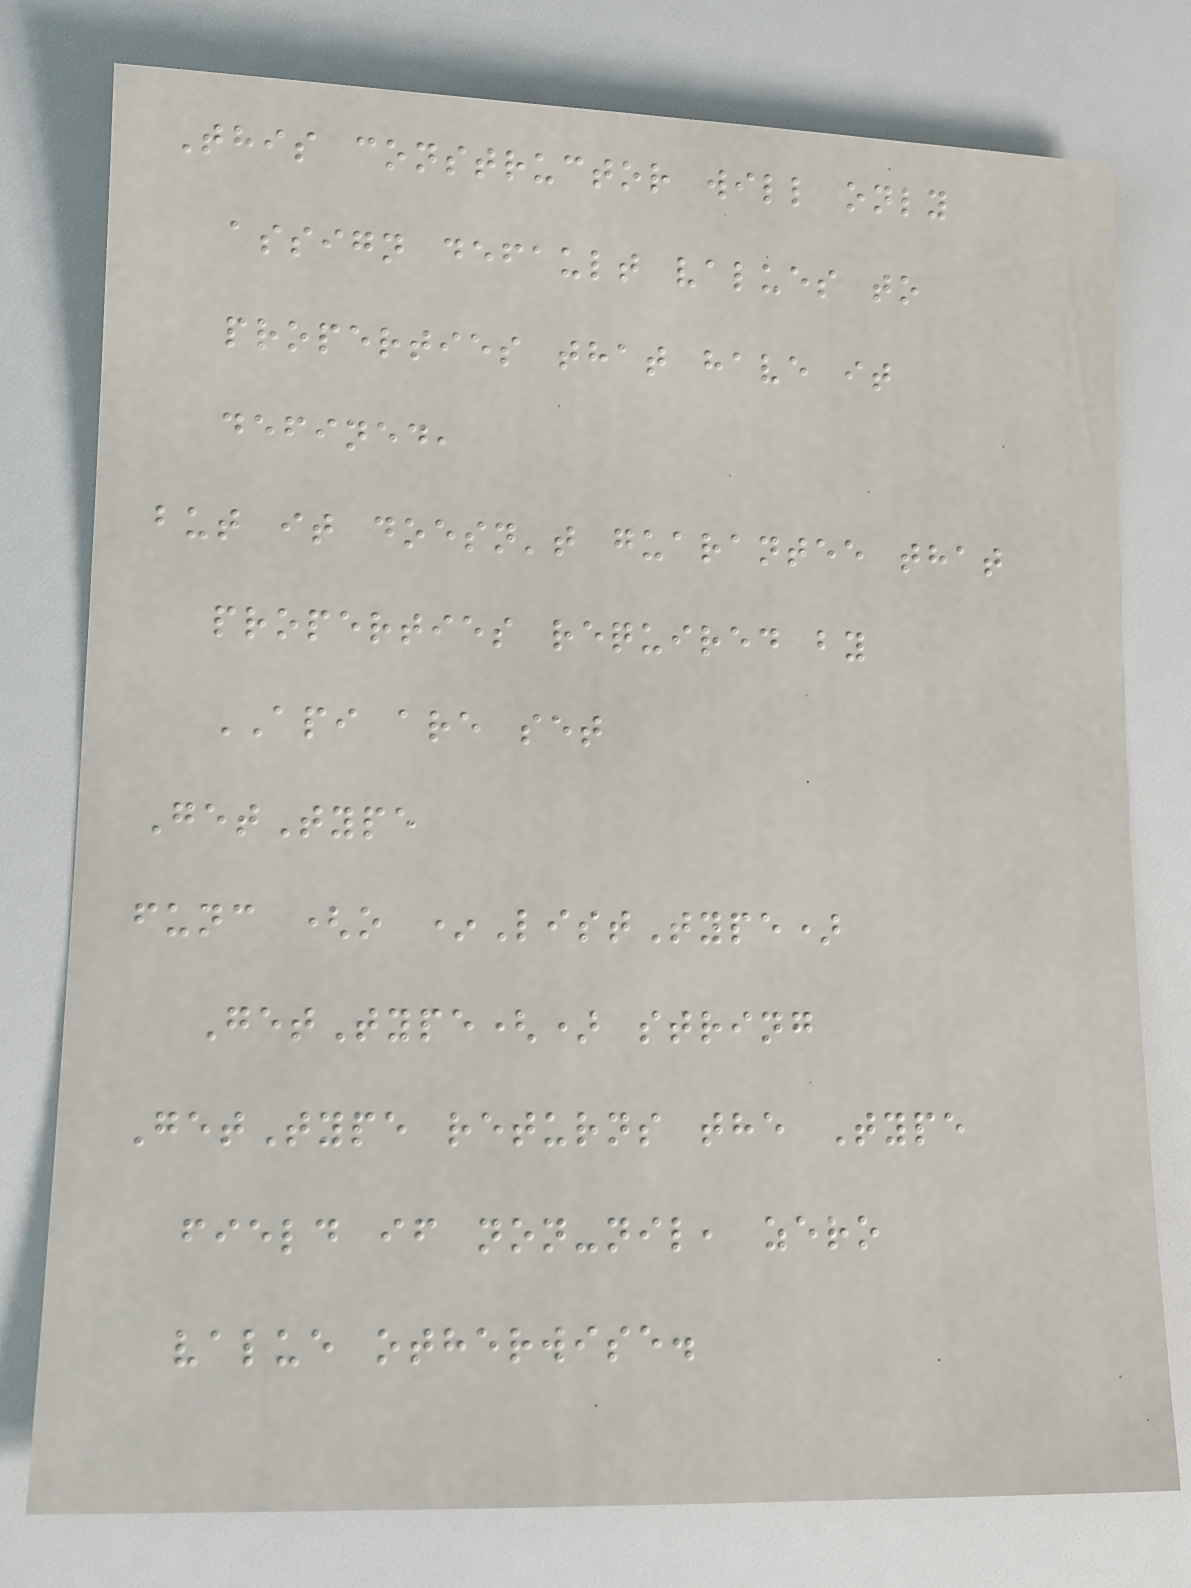This constructor will only
assign default values to
properties that have it
defined,
but it doesn't guarantee that
properties required by
API are set
GetType
func (o *ListType)
GetType() string
GetType returns the Type
field if non-nil, zero
value otherwise.
